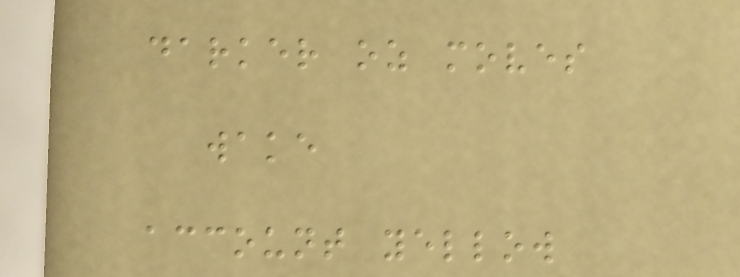darker oz moves
wake
account yellow
